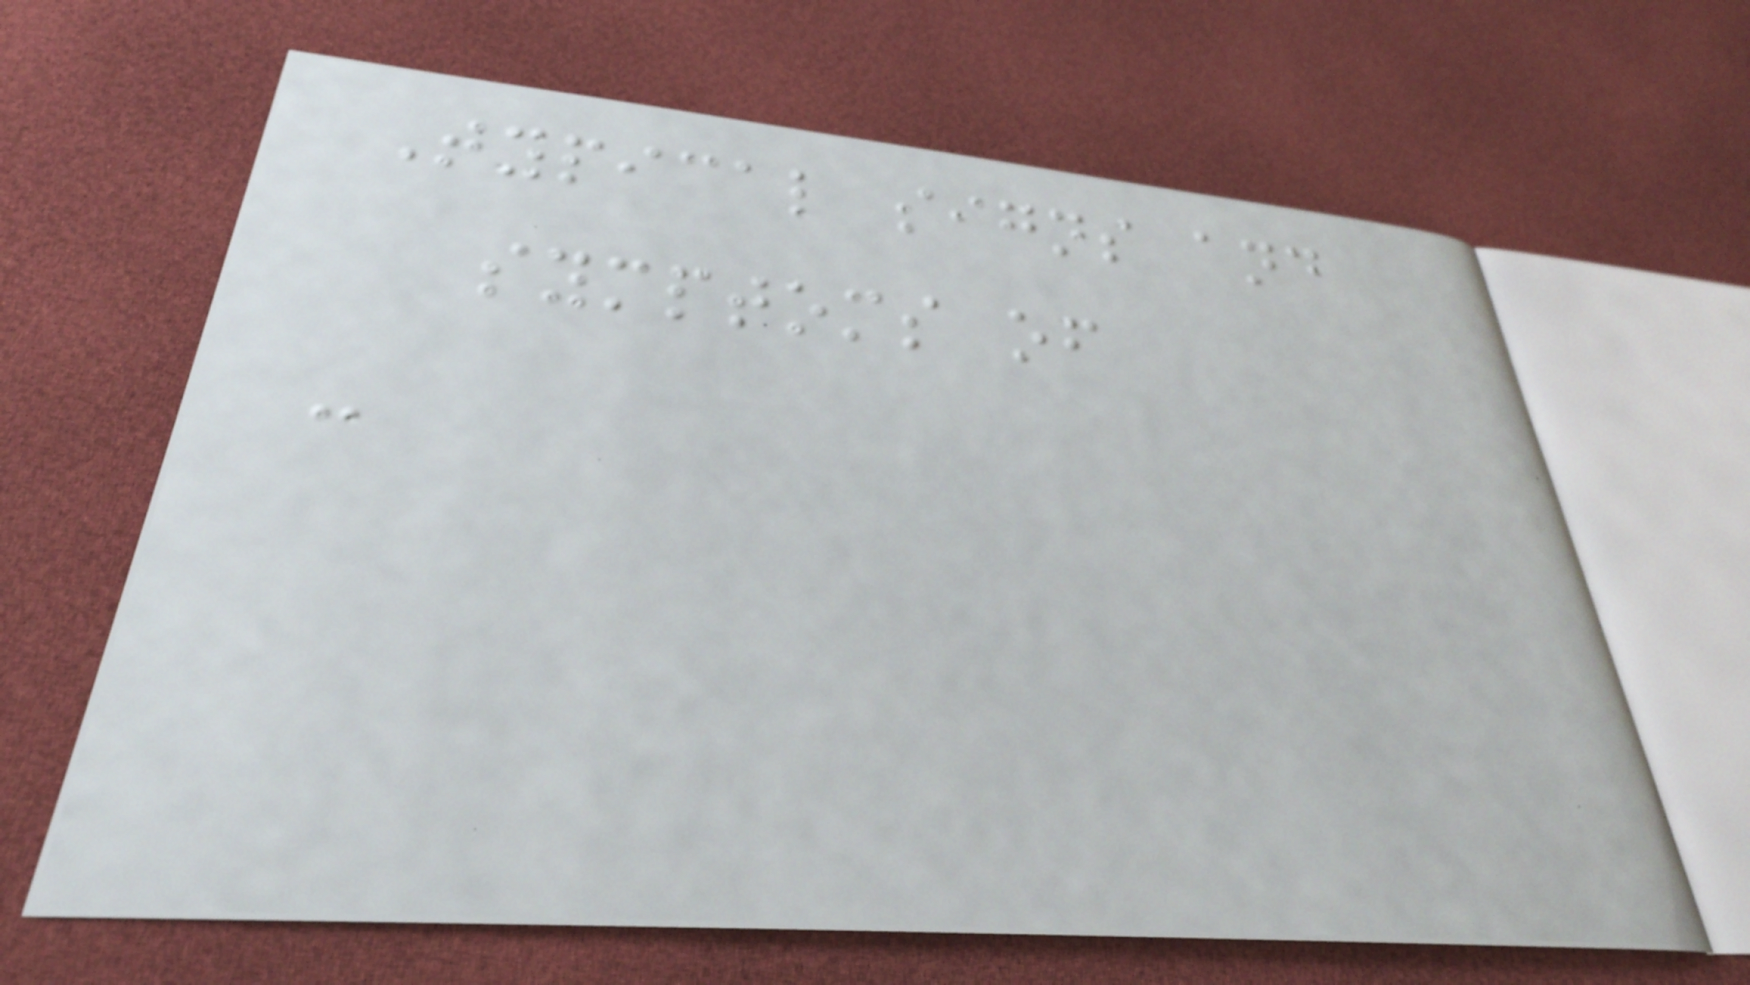Typical signs and
symptoms of
-
